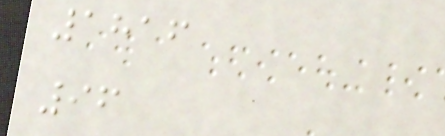1816
96
